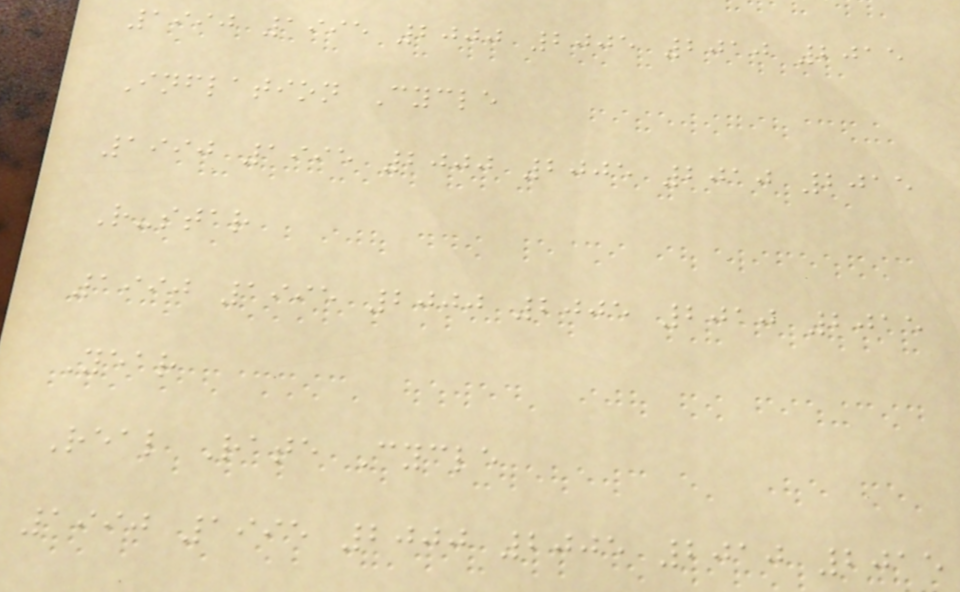1990 1995 2000 2005 2010 2015
Inflation Cycle
1990 1995 2000 2005 2010 2015
R-star
1990 1995 2000 2005 2010 2015
Year
Real Rate Cycle
1990 1995 2000 2005 2010 2015
